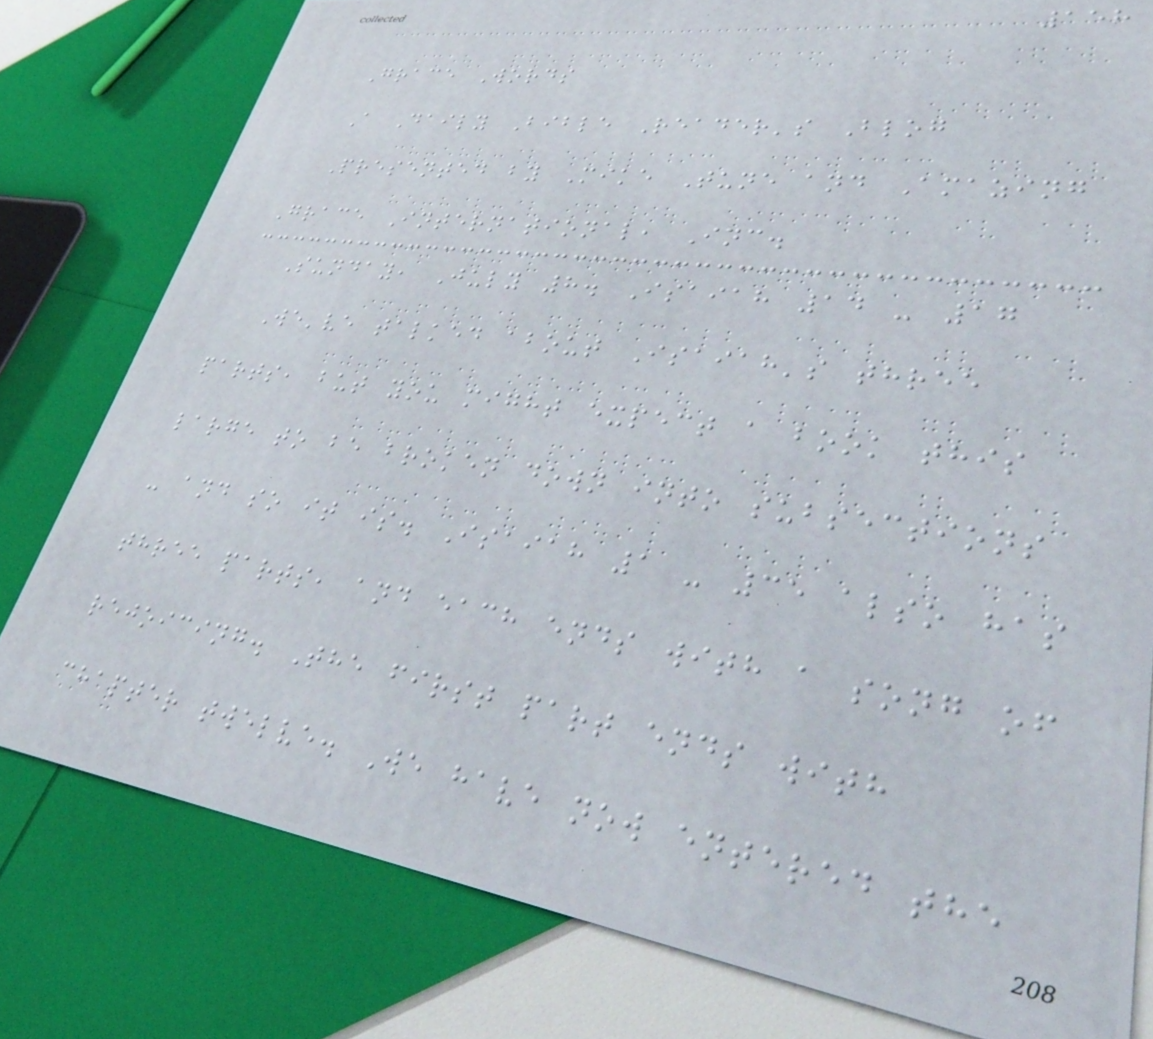158
Grace Words
A Daily Bible Reader's Blog
Presented by Mike Tune and Amazing
Grace International, Inc.
Sunday, July 8. Isaiah 14 - 17
We've talked about Isaiah's three
parts, but you might expect a book this
large to be broken down into subsections
- and so it is. Isaiah 1 - 35 also has
three parts, and each ends with a song of
rejoicing. The first part ends with
chapter twelve. We have now entered the
